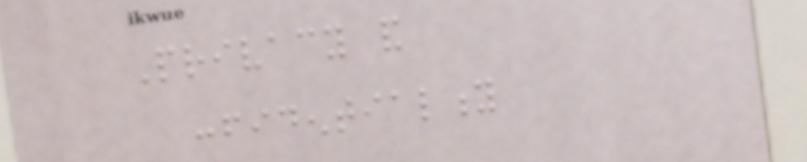Privacy and
confidentiality
